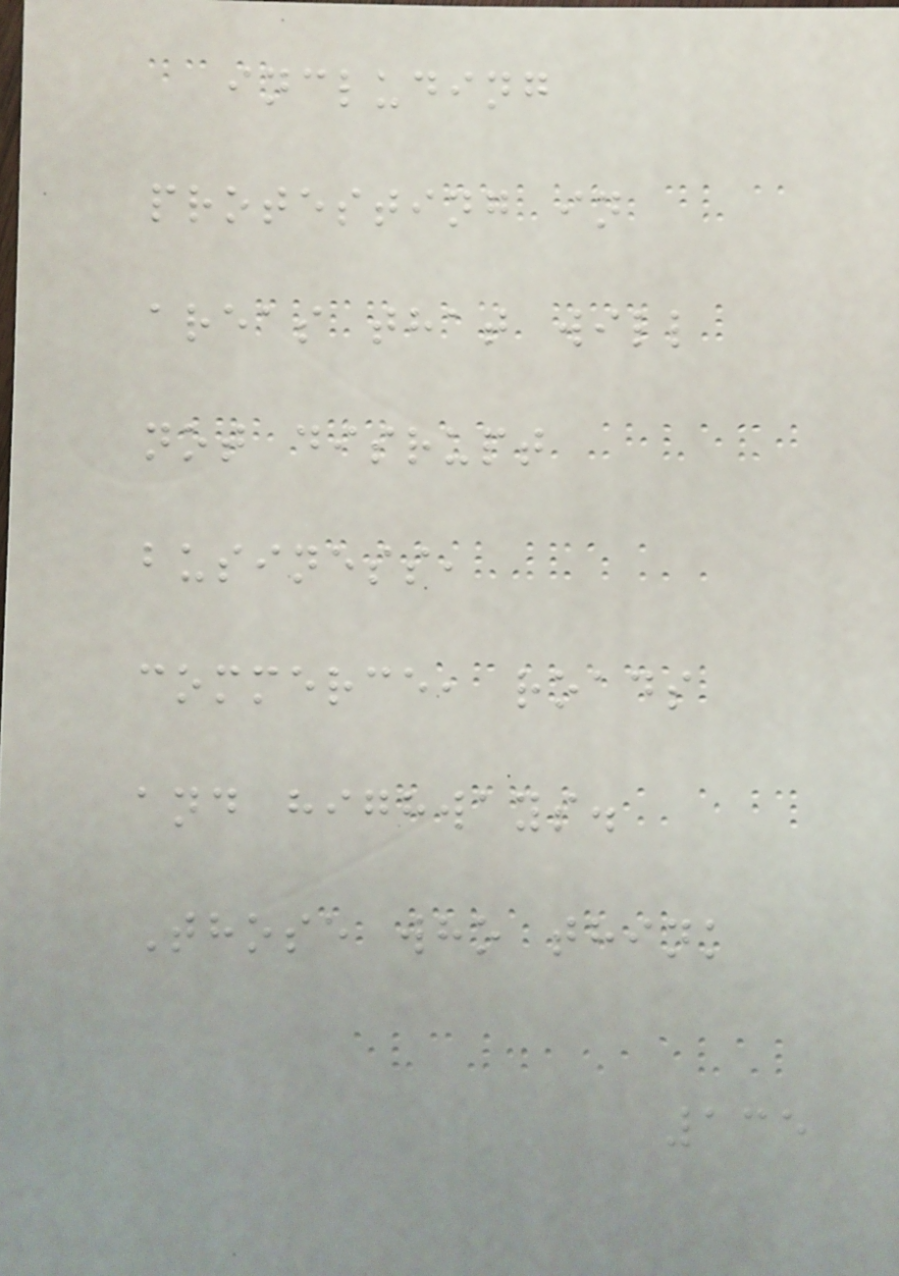including
protesting in
areas that will
not disrupt
business,
commerce, roads
and highways.
Those who think
135
